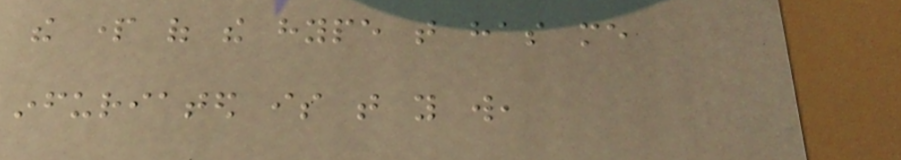the part of the hype that has me
infuriated is that you will,
